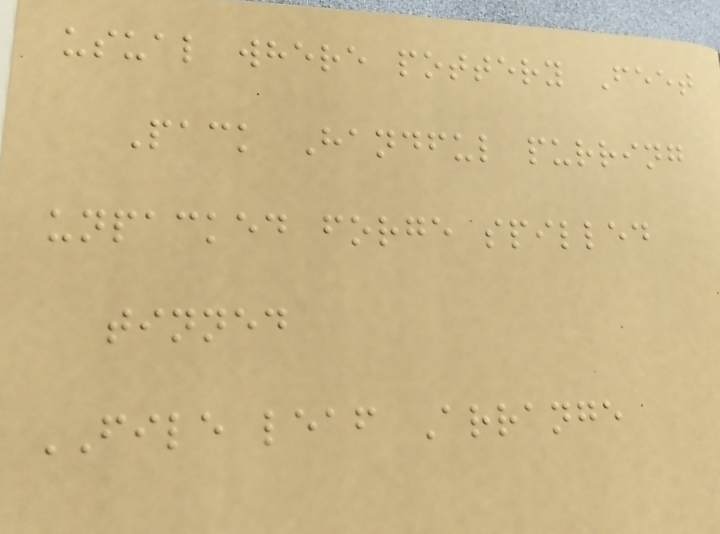usual where pottery Feet
Pack Handful purring
unpacked forge spilled
tinned
FILE leaf Arrange
